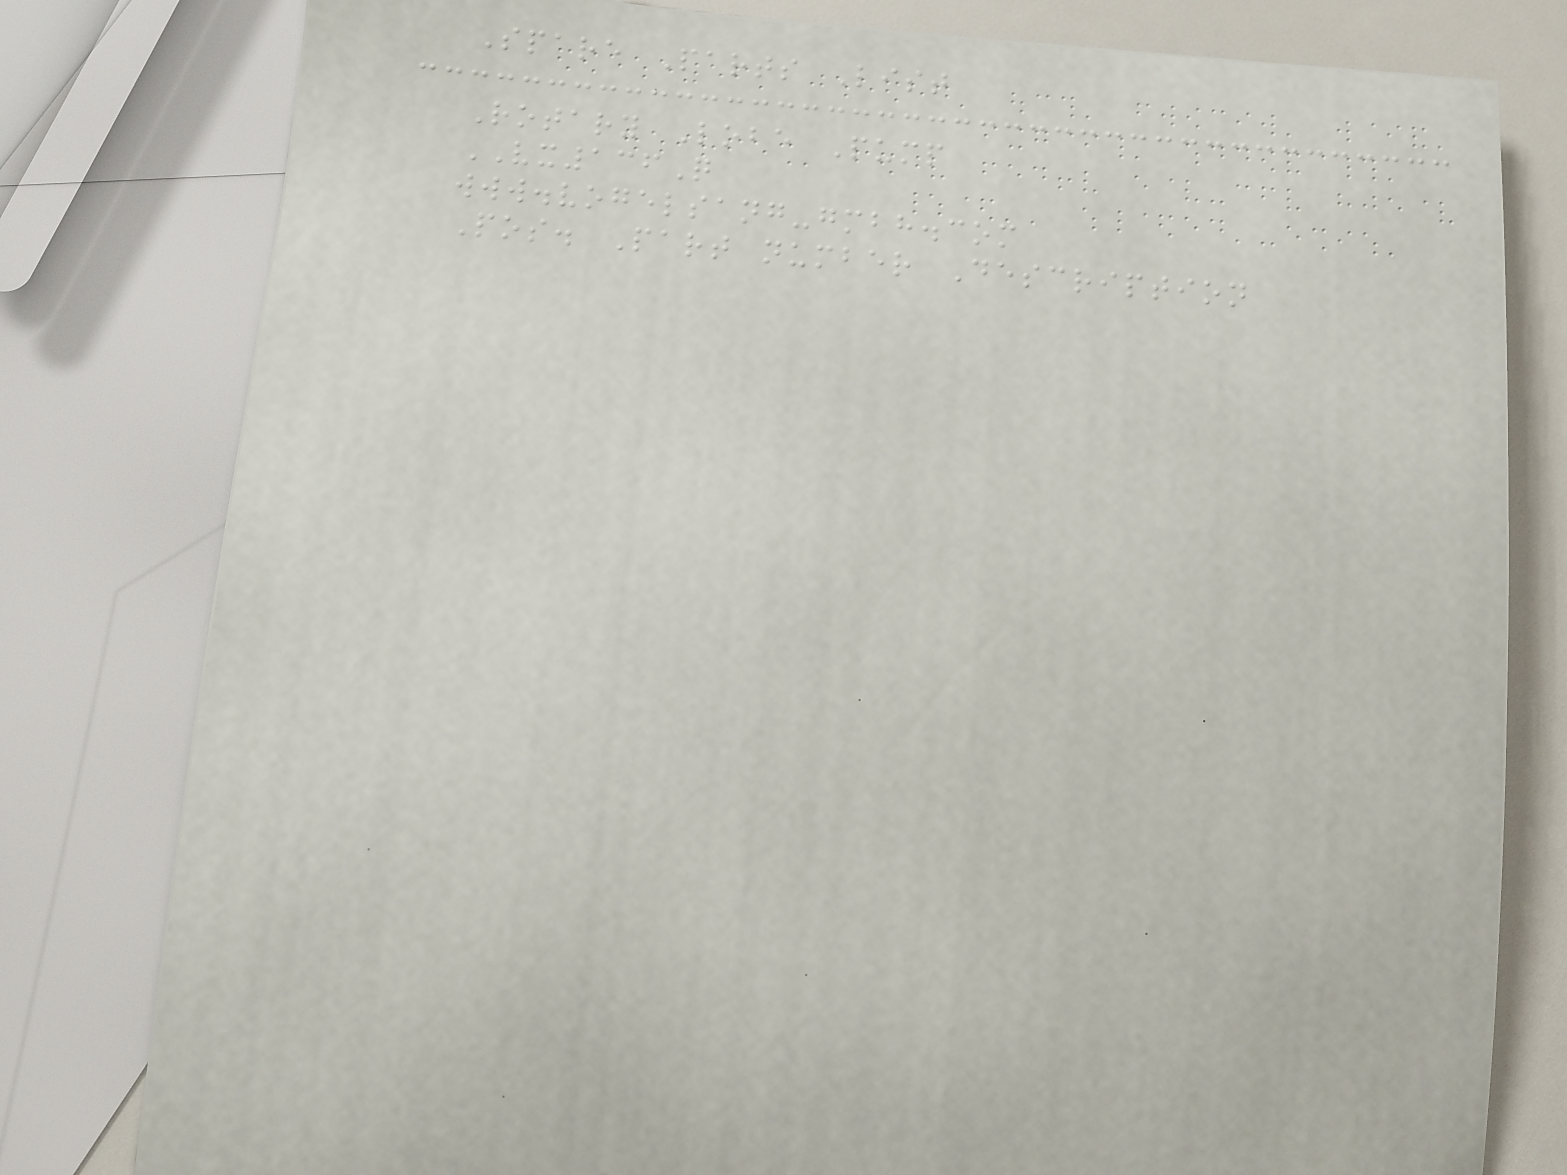Spare Parts List
Rotary Lobe Pump
VX136Q
www.vogelsang-gmbh.com
Pos. Part number Description
